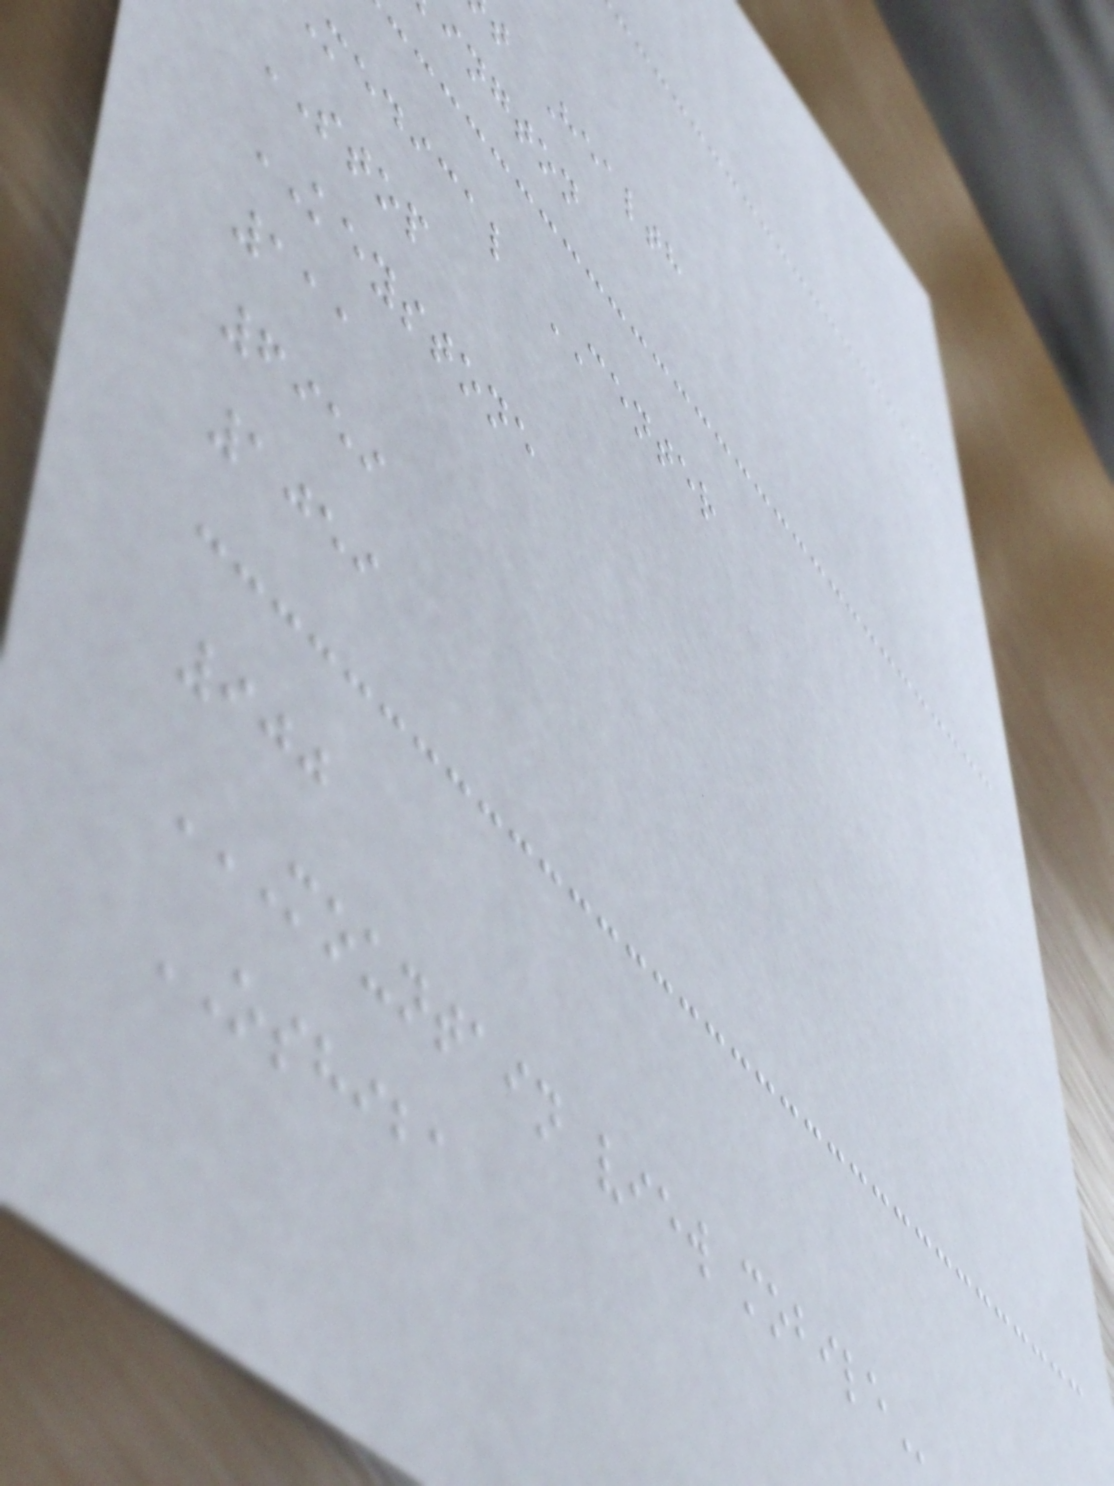t Health
ington
medical CENTER
STOP
KEYSTONE
111
6959
1059
900
MOUNTAIN VIEW MOBILE
OSHIBA
